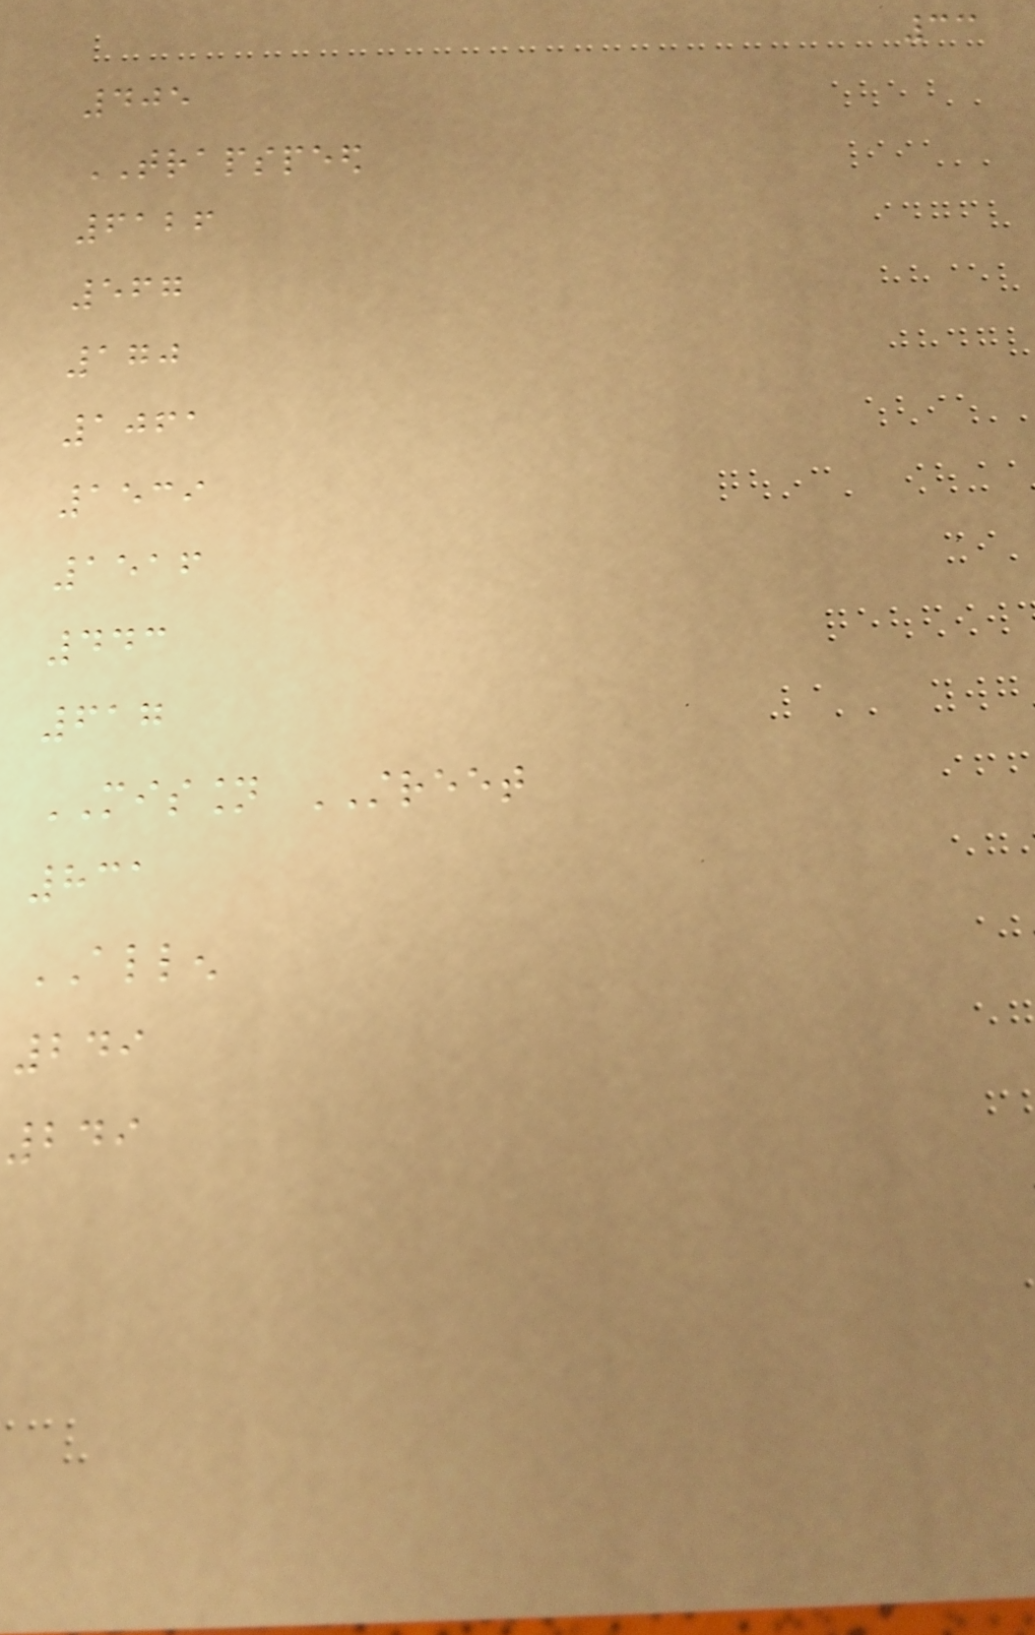33
405
TRAPSPEED
6126
567
170
1061
1539
1516
443
617
MISSION STREET
831
ALLEN
249
249
